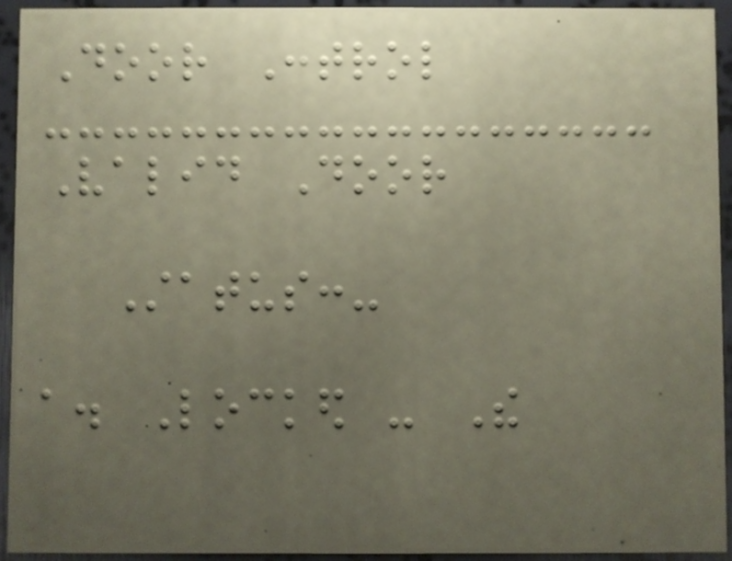Door Control
Valid Door
Status:-
a. Locked - The
